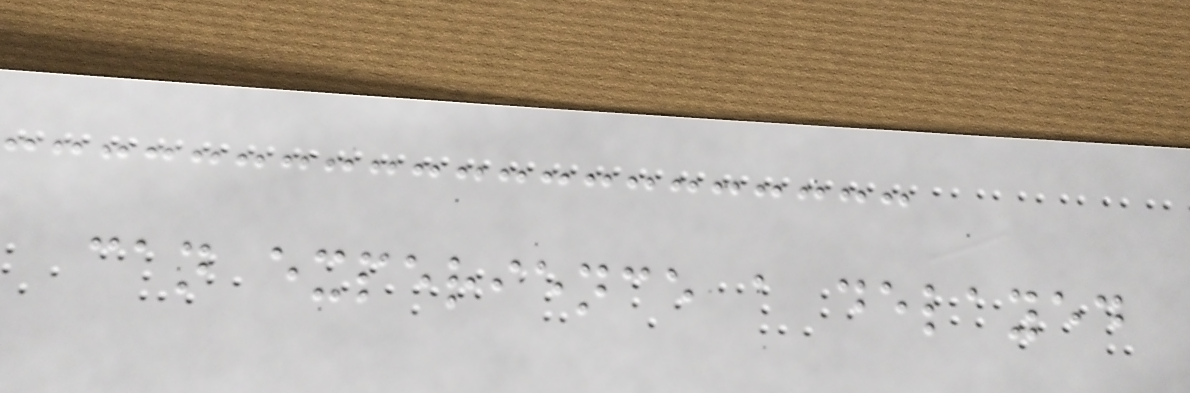can experience a delayed
